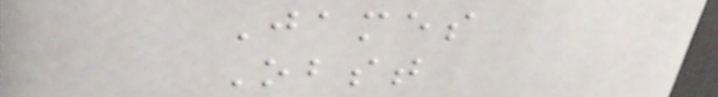James
Obst
